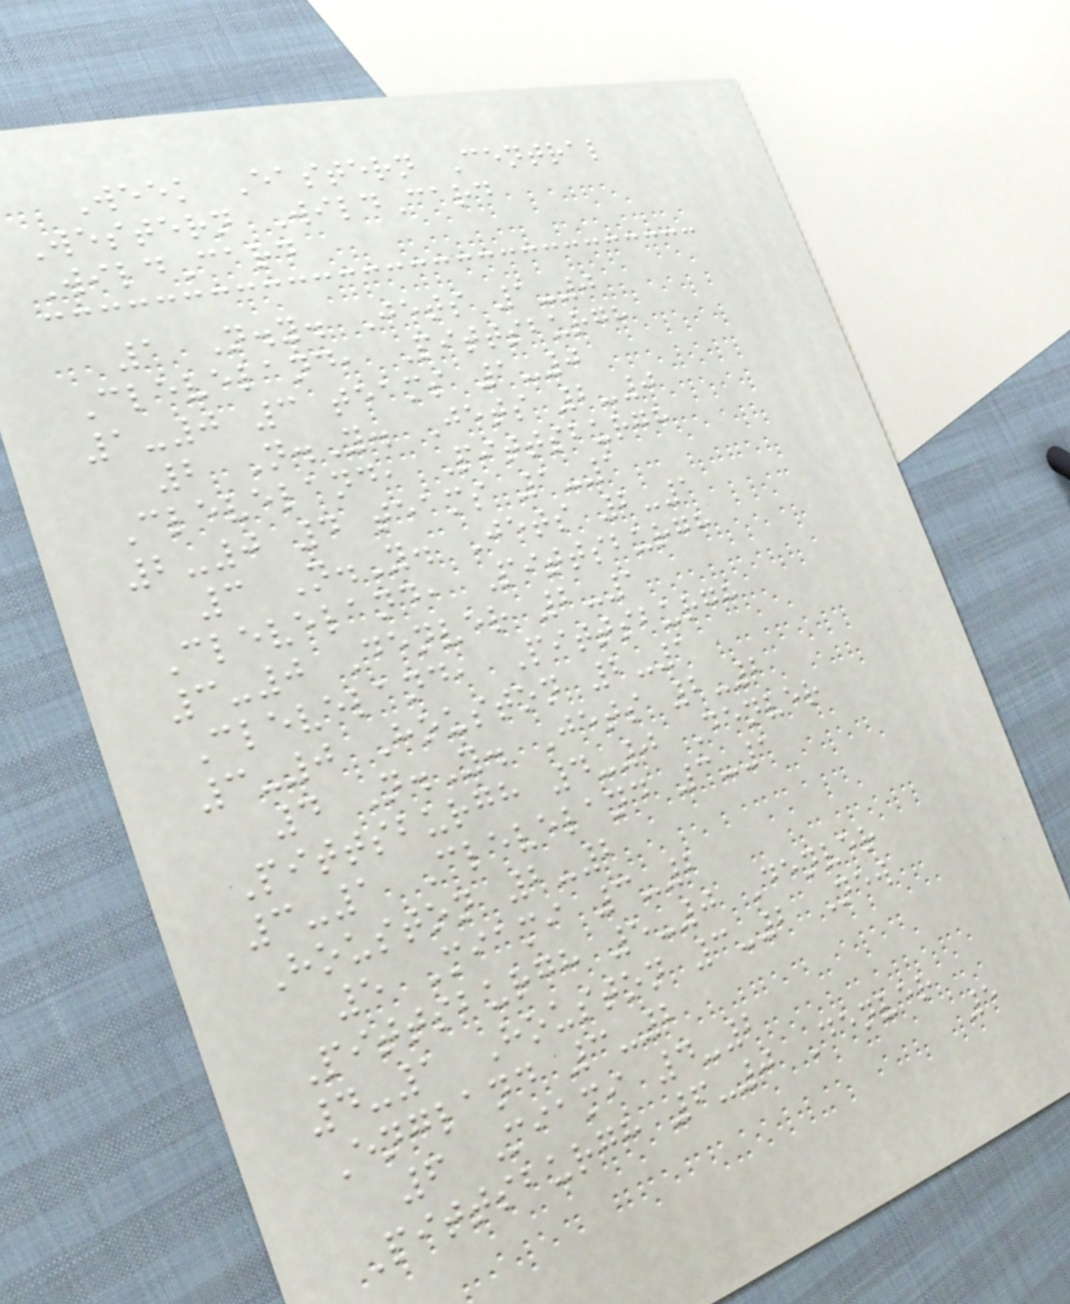Week Eastern Central
Western WildCard
WildCard
1 N.y. Jets 1-0
Cleveland, Pittsburgh
1-0 3 teams 1-0
2 N.Y. Jets 2-0
Cleveland, Pittsburgh
2-0 4 teams 1-1
3 N.Y. Jets 2-1
Cleveland, Pittsburgh
3-0 Denver 2-1
Cleveland, Pittsburgh
3-0 Houston 2-1
4 N.Y. Jets 2-2
Pittsburgh 4-0 Denver
3-1 Cleveland 3-1
Houston 2-2
5 Miami 3-2
Pittsburgh 5-0 Denver
4-1 Houston 3-2 New
England 3-2
6 Miami 4-2
Pittsburgh 6-0 Denver
5
